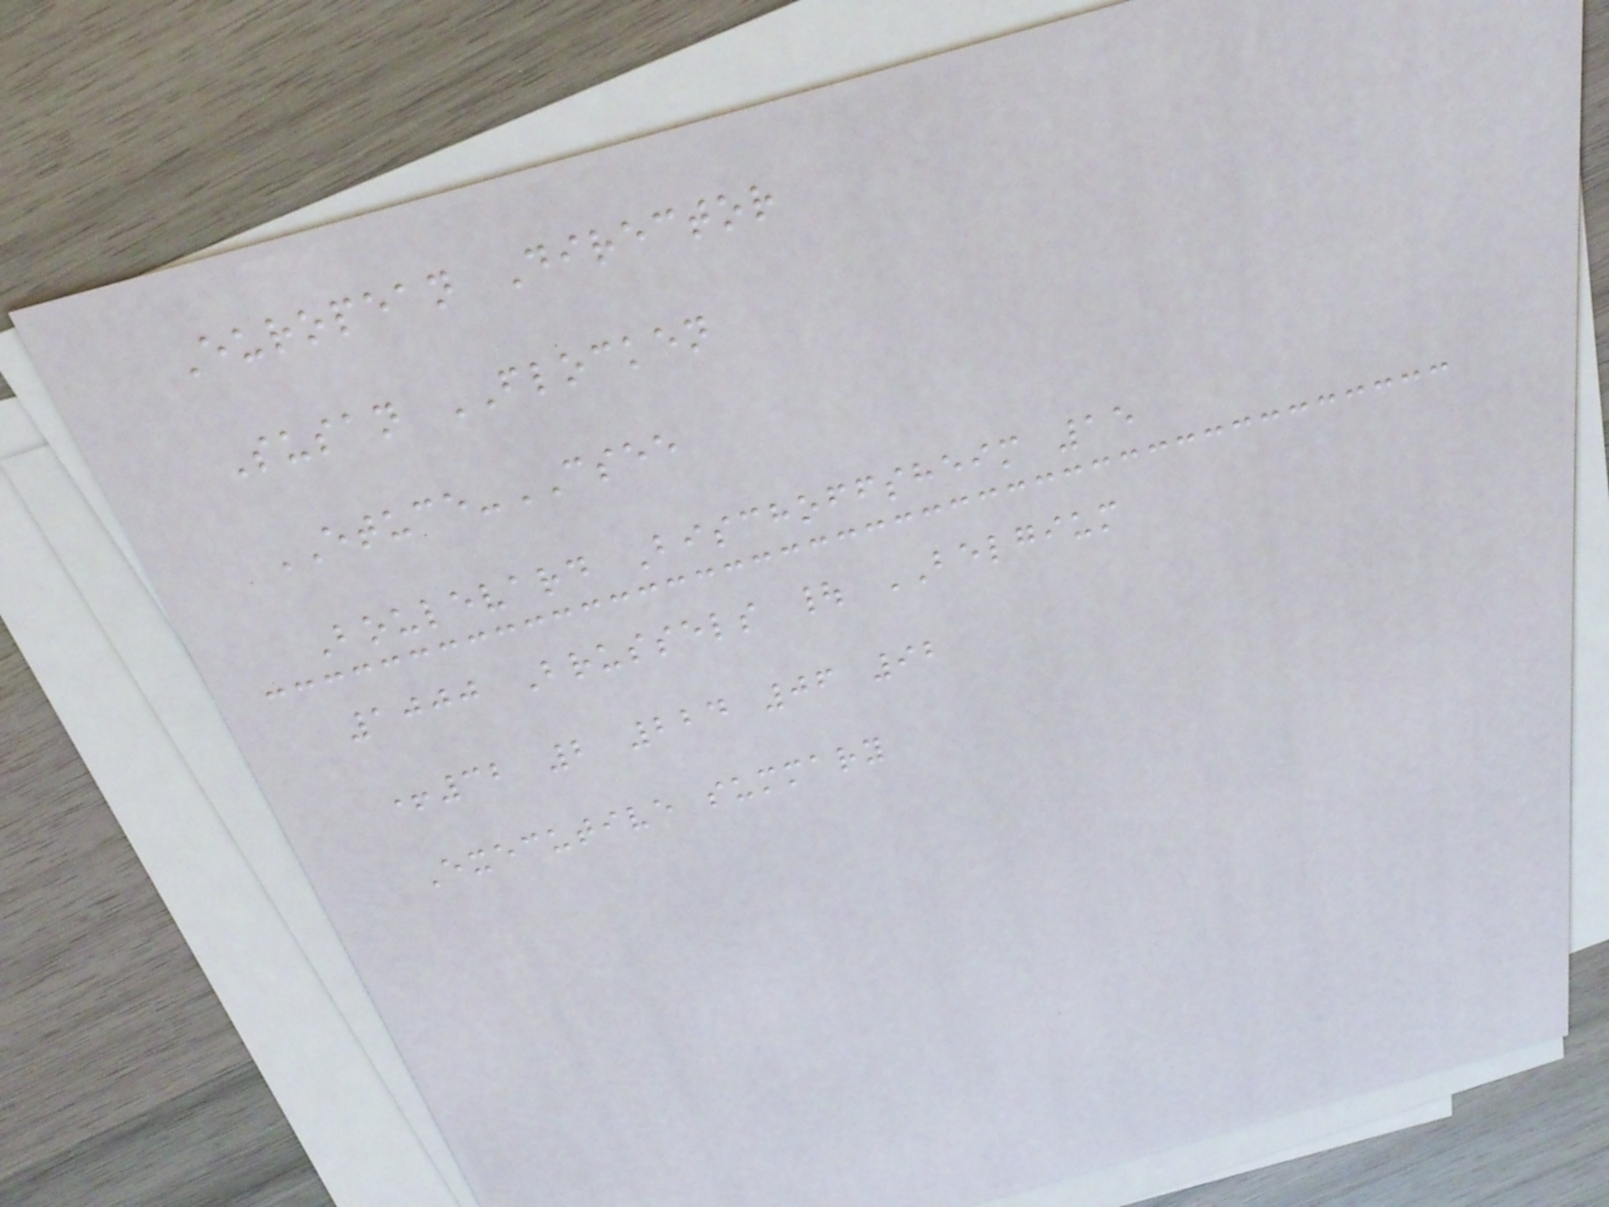European Director
Susan FLOCKEN
ETUCE-CSEE
Boulevard Bischoffsheim 15
1000 Brussels | BELGIUM
+32 2 224 06 92
Executive summary
